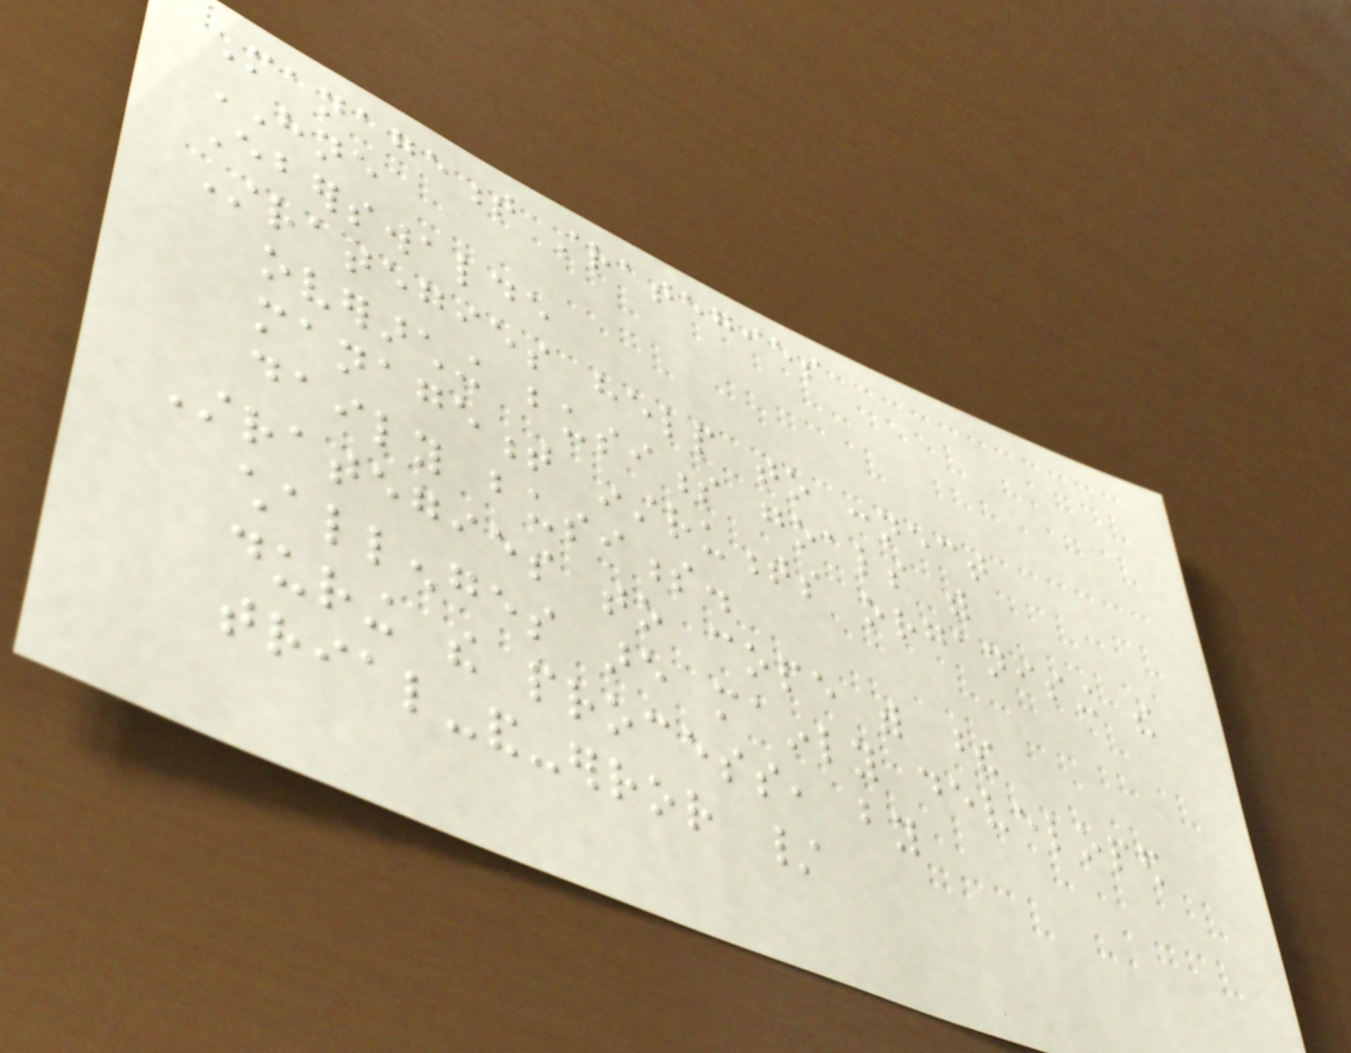Management strategies
HNE
Eberswalde
Strategies help to connect
overarching business goals with
management instruments organising the
daily business.
Strategies to cope with these
challenges are mainly developed
during the process, by
trial-and-error /
